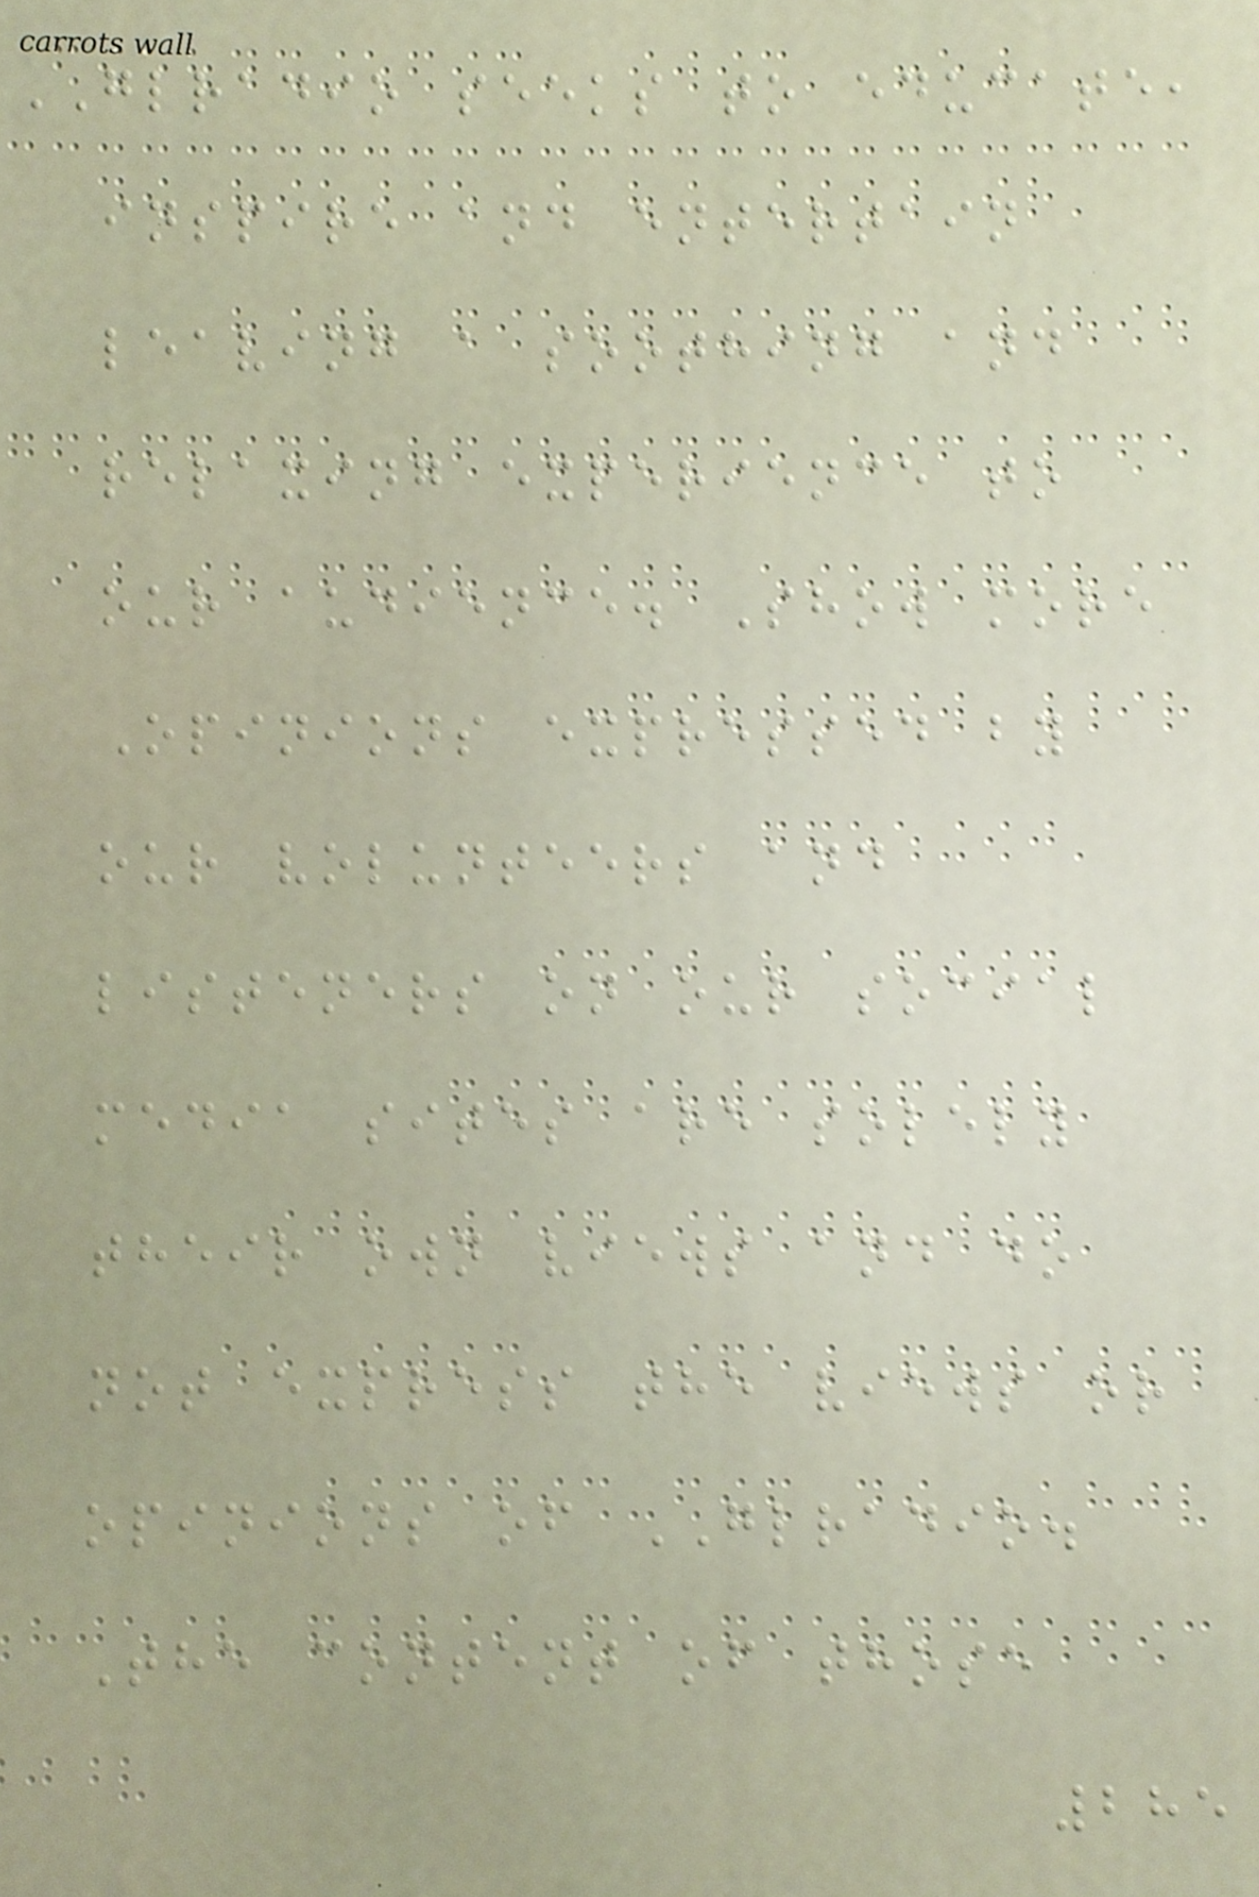GLRADIO seeks to educate,
inspire and entertain
leaving a soothing and
relaxing experience to
our audience. Show more
Opinions expressed by
our volunteers and
listeners on our social
media sites are solely
their own views and do
not express the views or
opinions of GLRADIO.
The content of those
285
